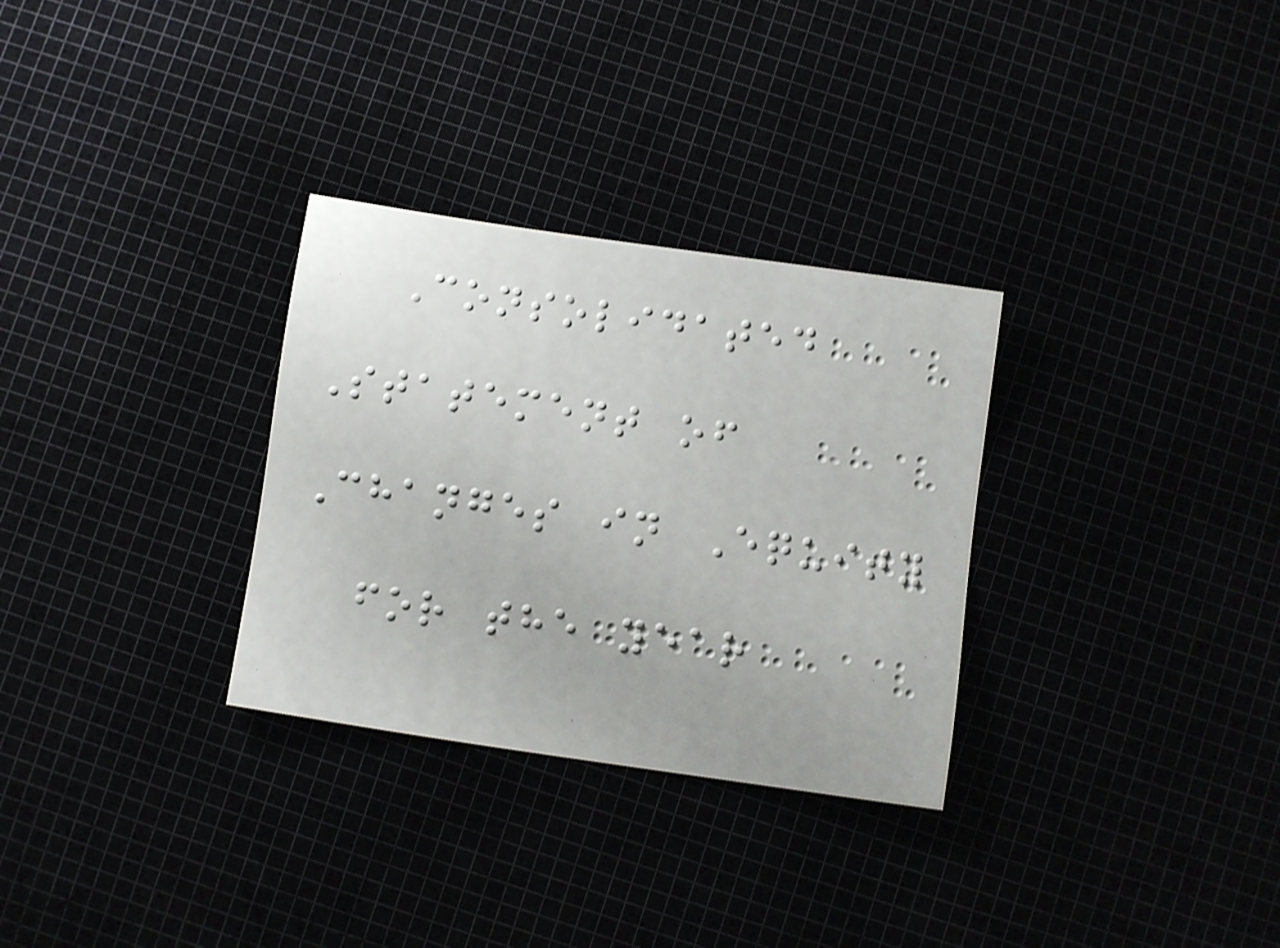Consolidated
Statement of
Changes in Equity
for the year
